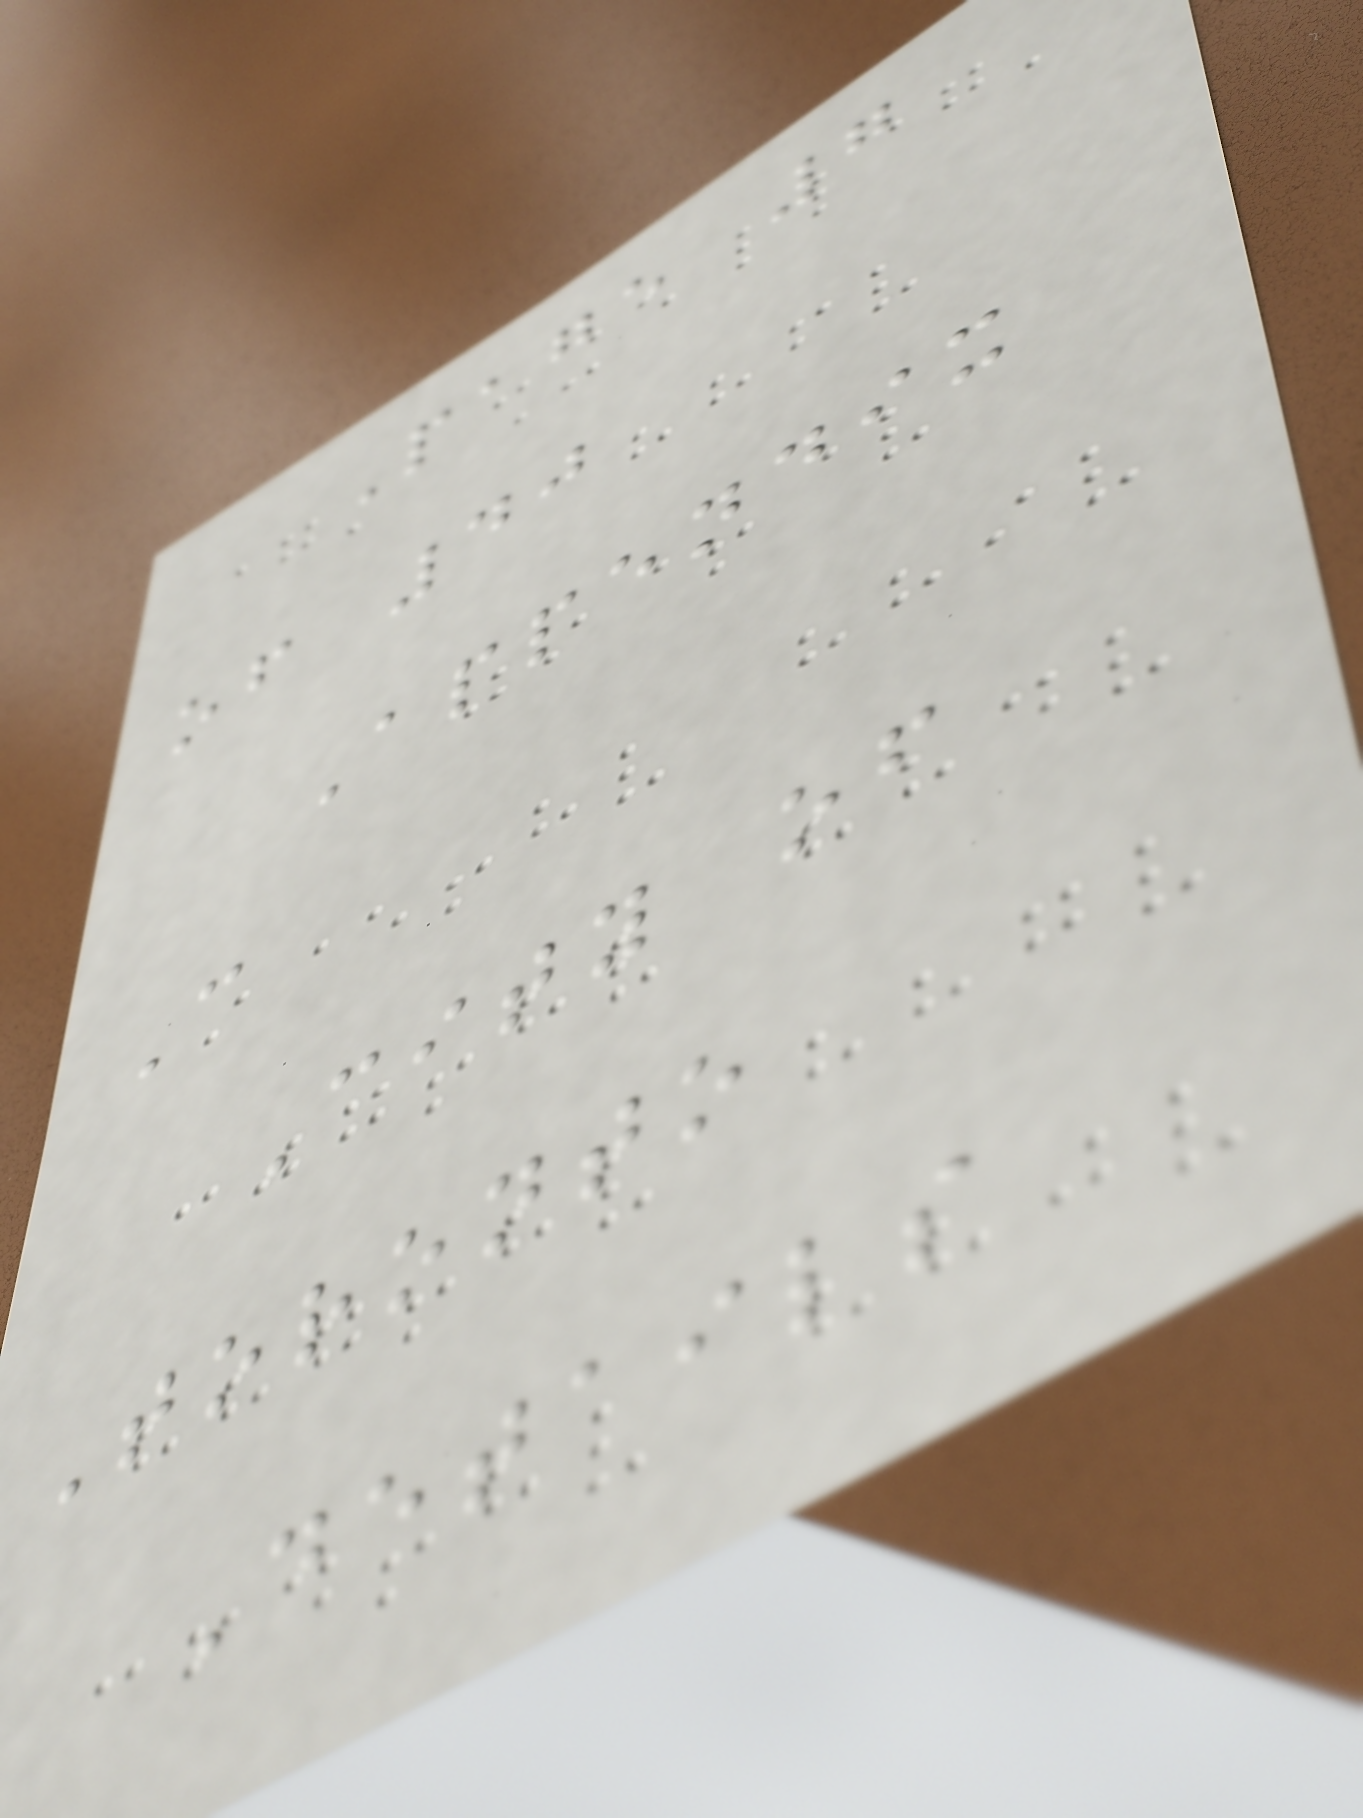Page 7
of 40
Appendix
C
City of
Toronto
Details
